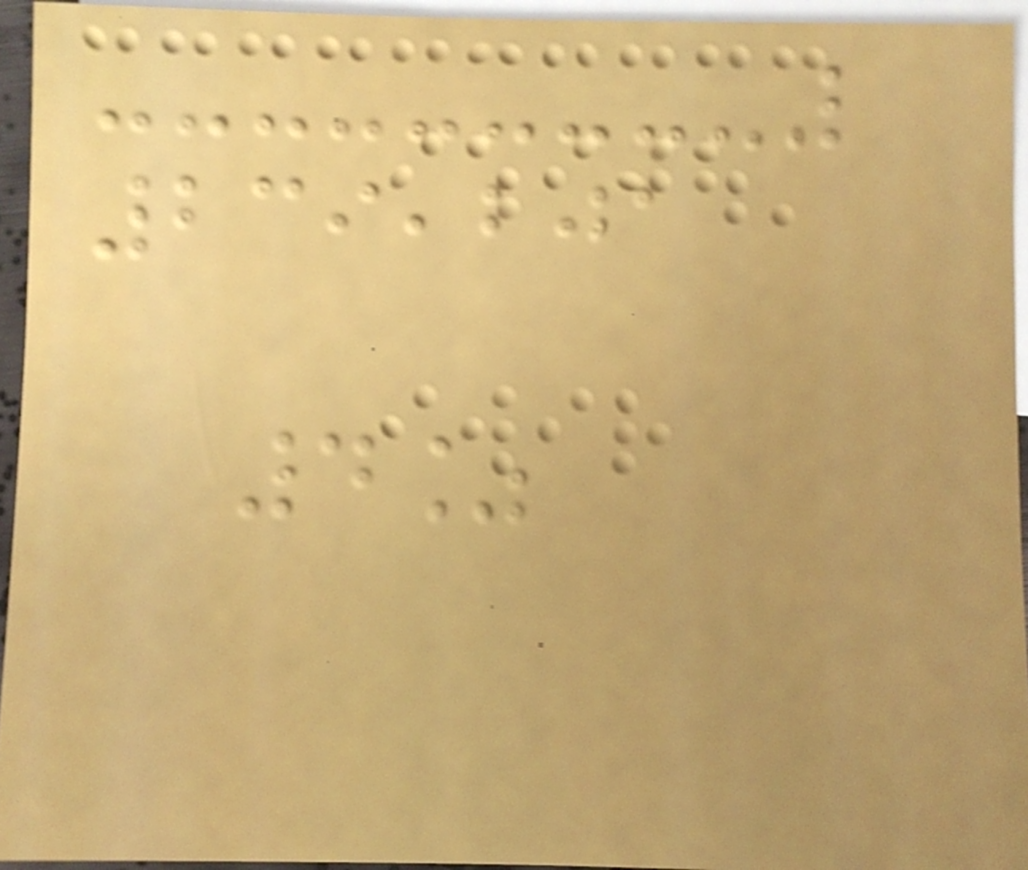239,201
4%
